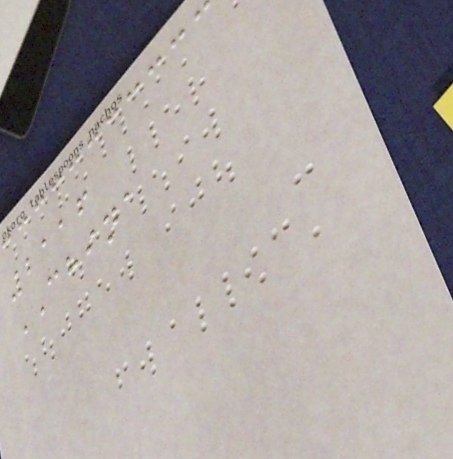2116
CHINA
